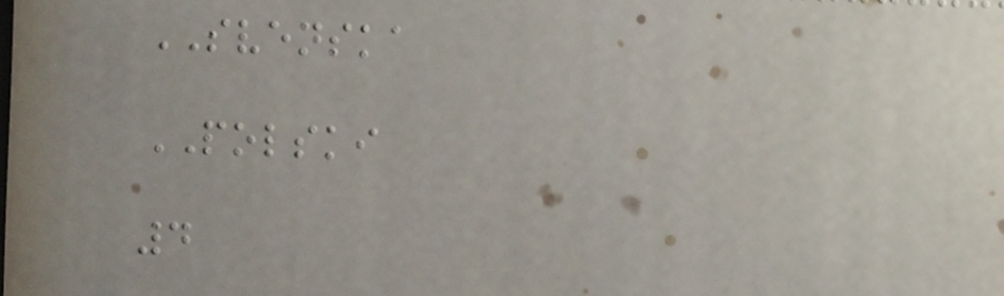SVENSKA
POLSKI
4
